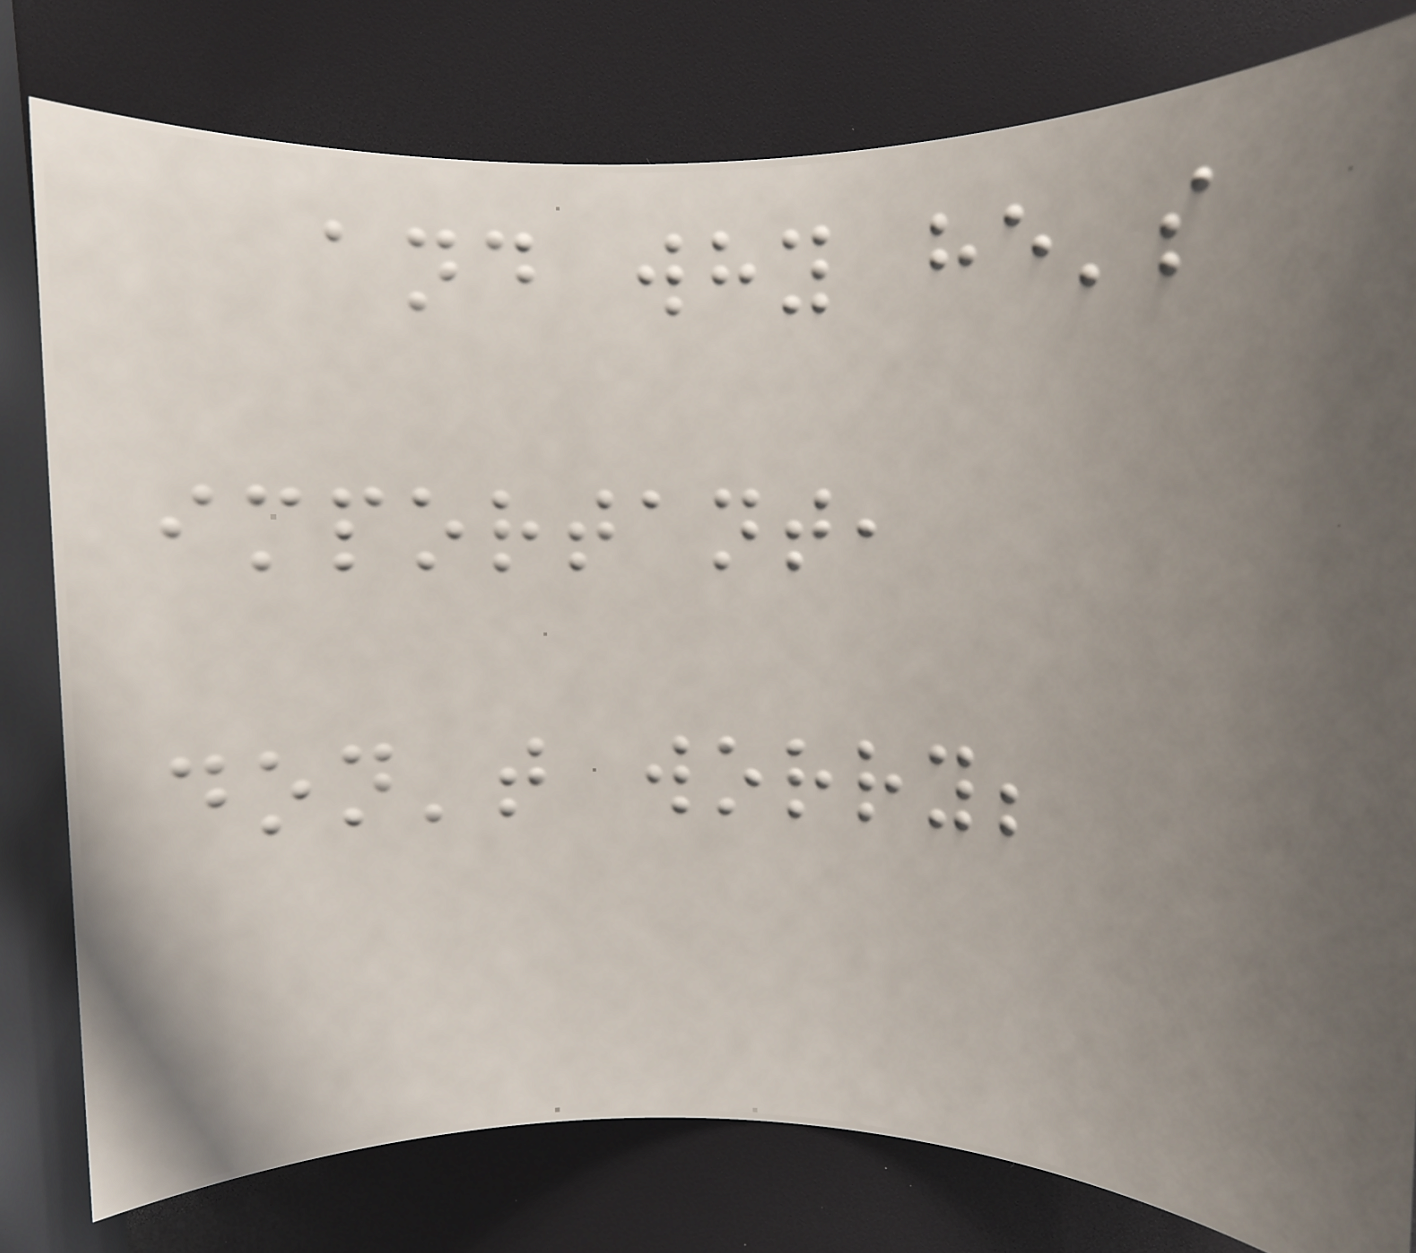and why he's
important,
don't worry;
